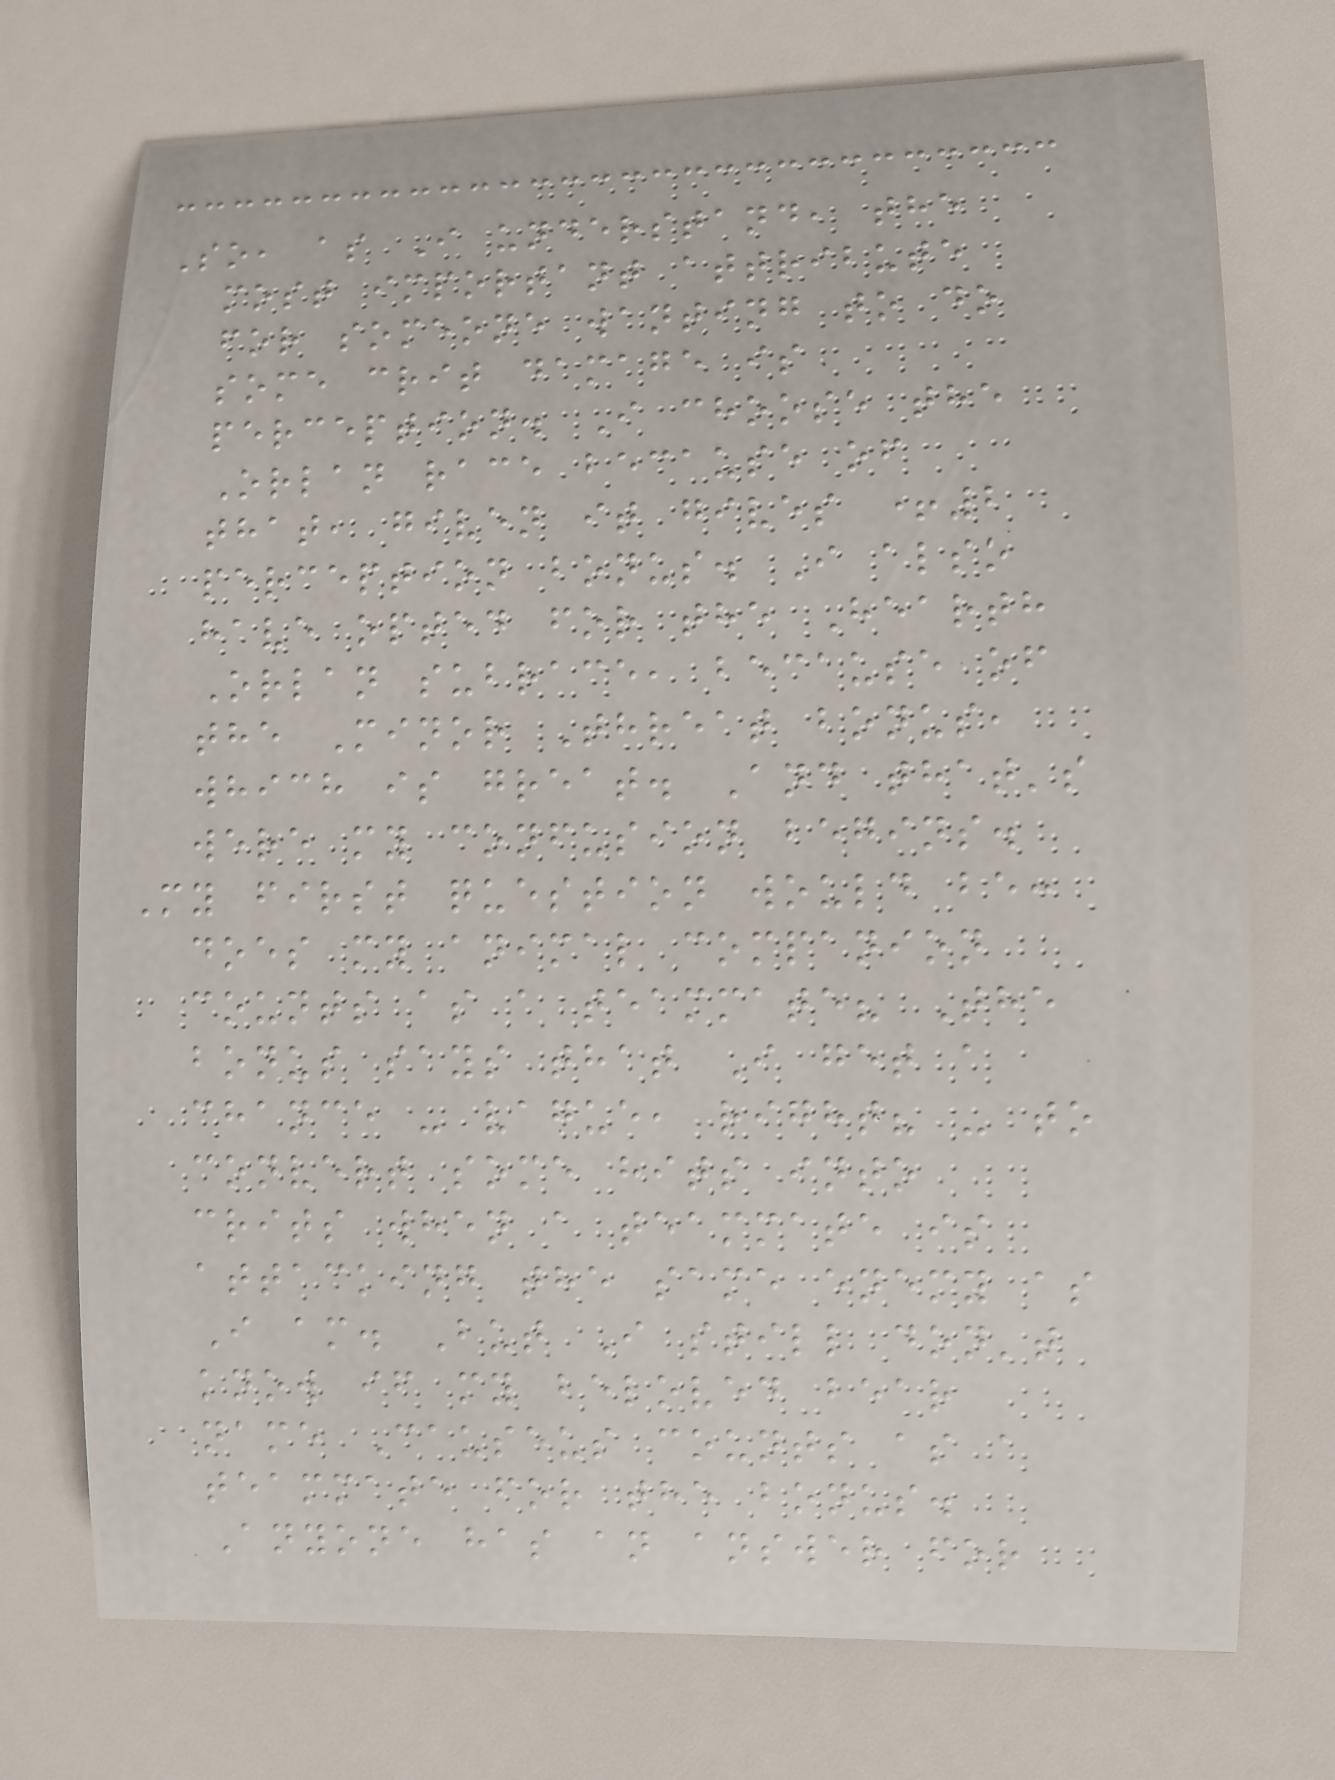So, as I understand, the
most important attribute
for someone wanting to do
some crit damage is
perception. I choose the
Orlan race because of
that, given it gives +2
perception bonus. I also
have opted for the Hearth
Orlan subrace, because of
the Minor Threat bonus,
which is great. And that's
were my confusion begins.
My first question would be:
does my animal companion
counts as a teammate? The
bonus says that I get a
chance - vague, right? - to
convert some hits into
crits when a teammate is
attacking the same enemy as
I am. But I still don't
know if my beloved bear
name Causeus counts as a
teammate for the bonus.
Anyone has an answer for
